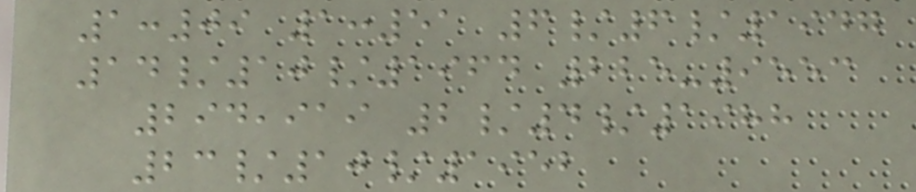1:09 1:51 6/6/1947
14/10/1964 225-9553
294,919 2/4/1988
23/10/1952
